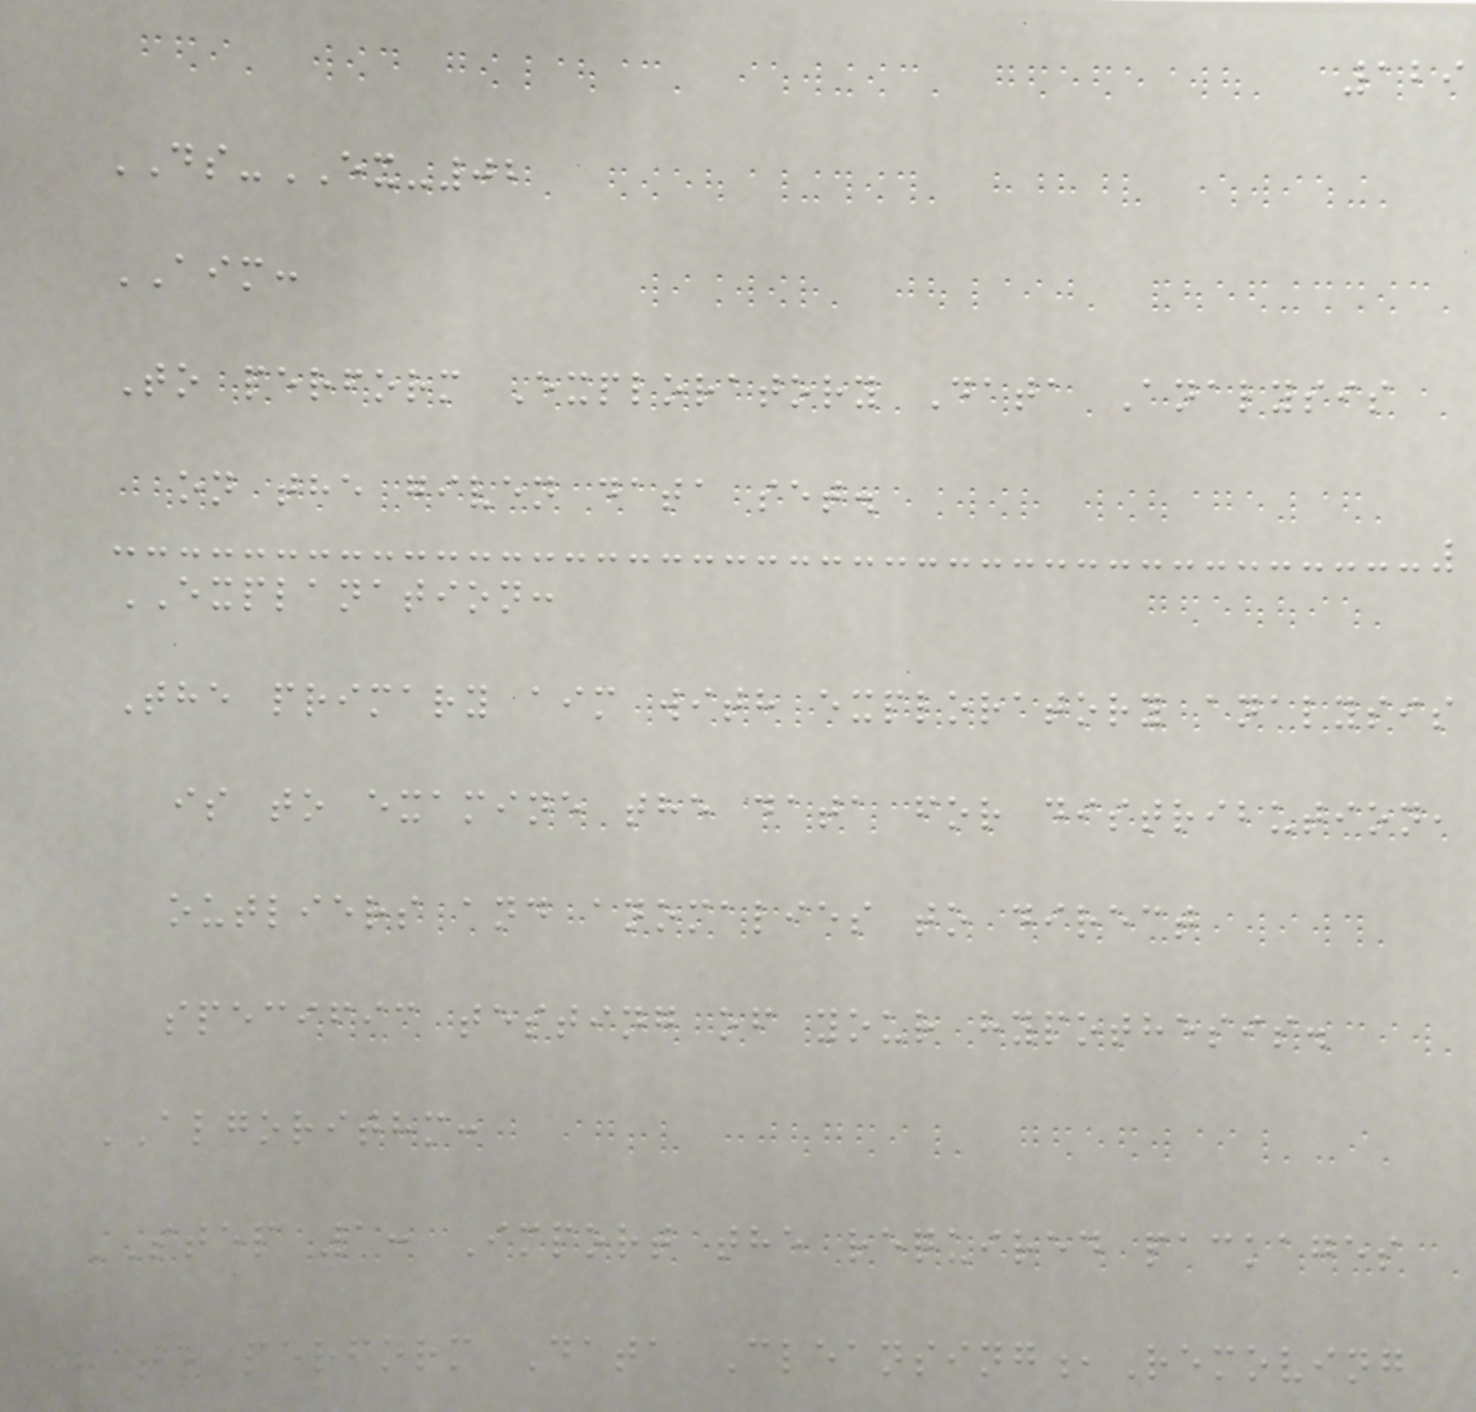129
DS-EX-02
AIM:
To perform Exploratory Data Analysis
on the given data set.
EXPLANATION:
The primary aim with exploratory analysis
is to examine the data for distribution,
outliers and anomalies to direct
specific testing of your hypothesis.
ALGORITHM:
STEP 1: Import the required packages
to perform Data Cleansing,Removing
